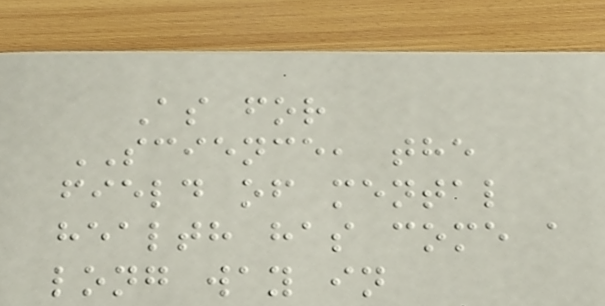As for
SCIENCE, the
field of mental
health has come a
long way in
